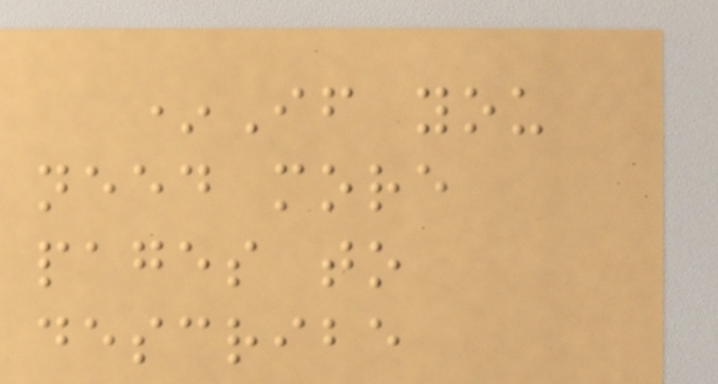*If you
need more
pages to
describe
